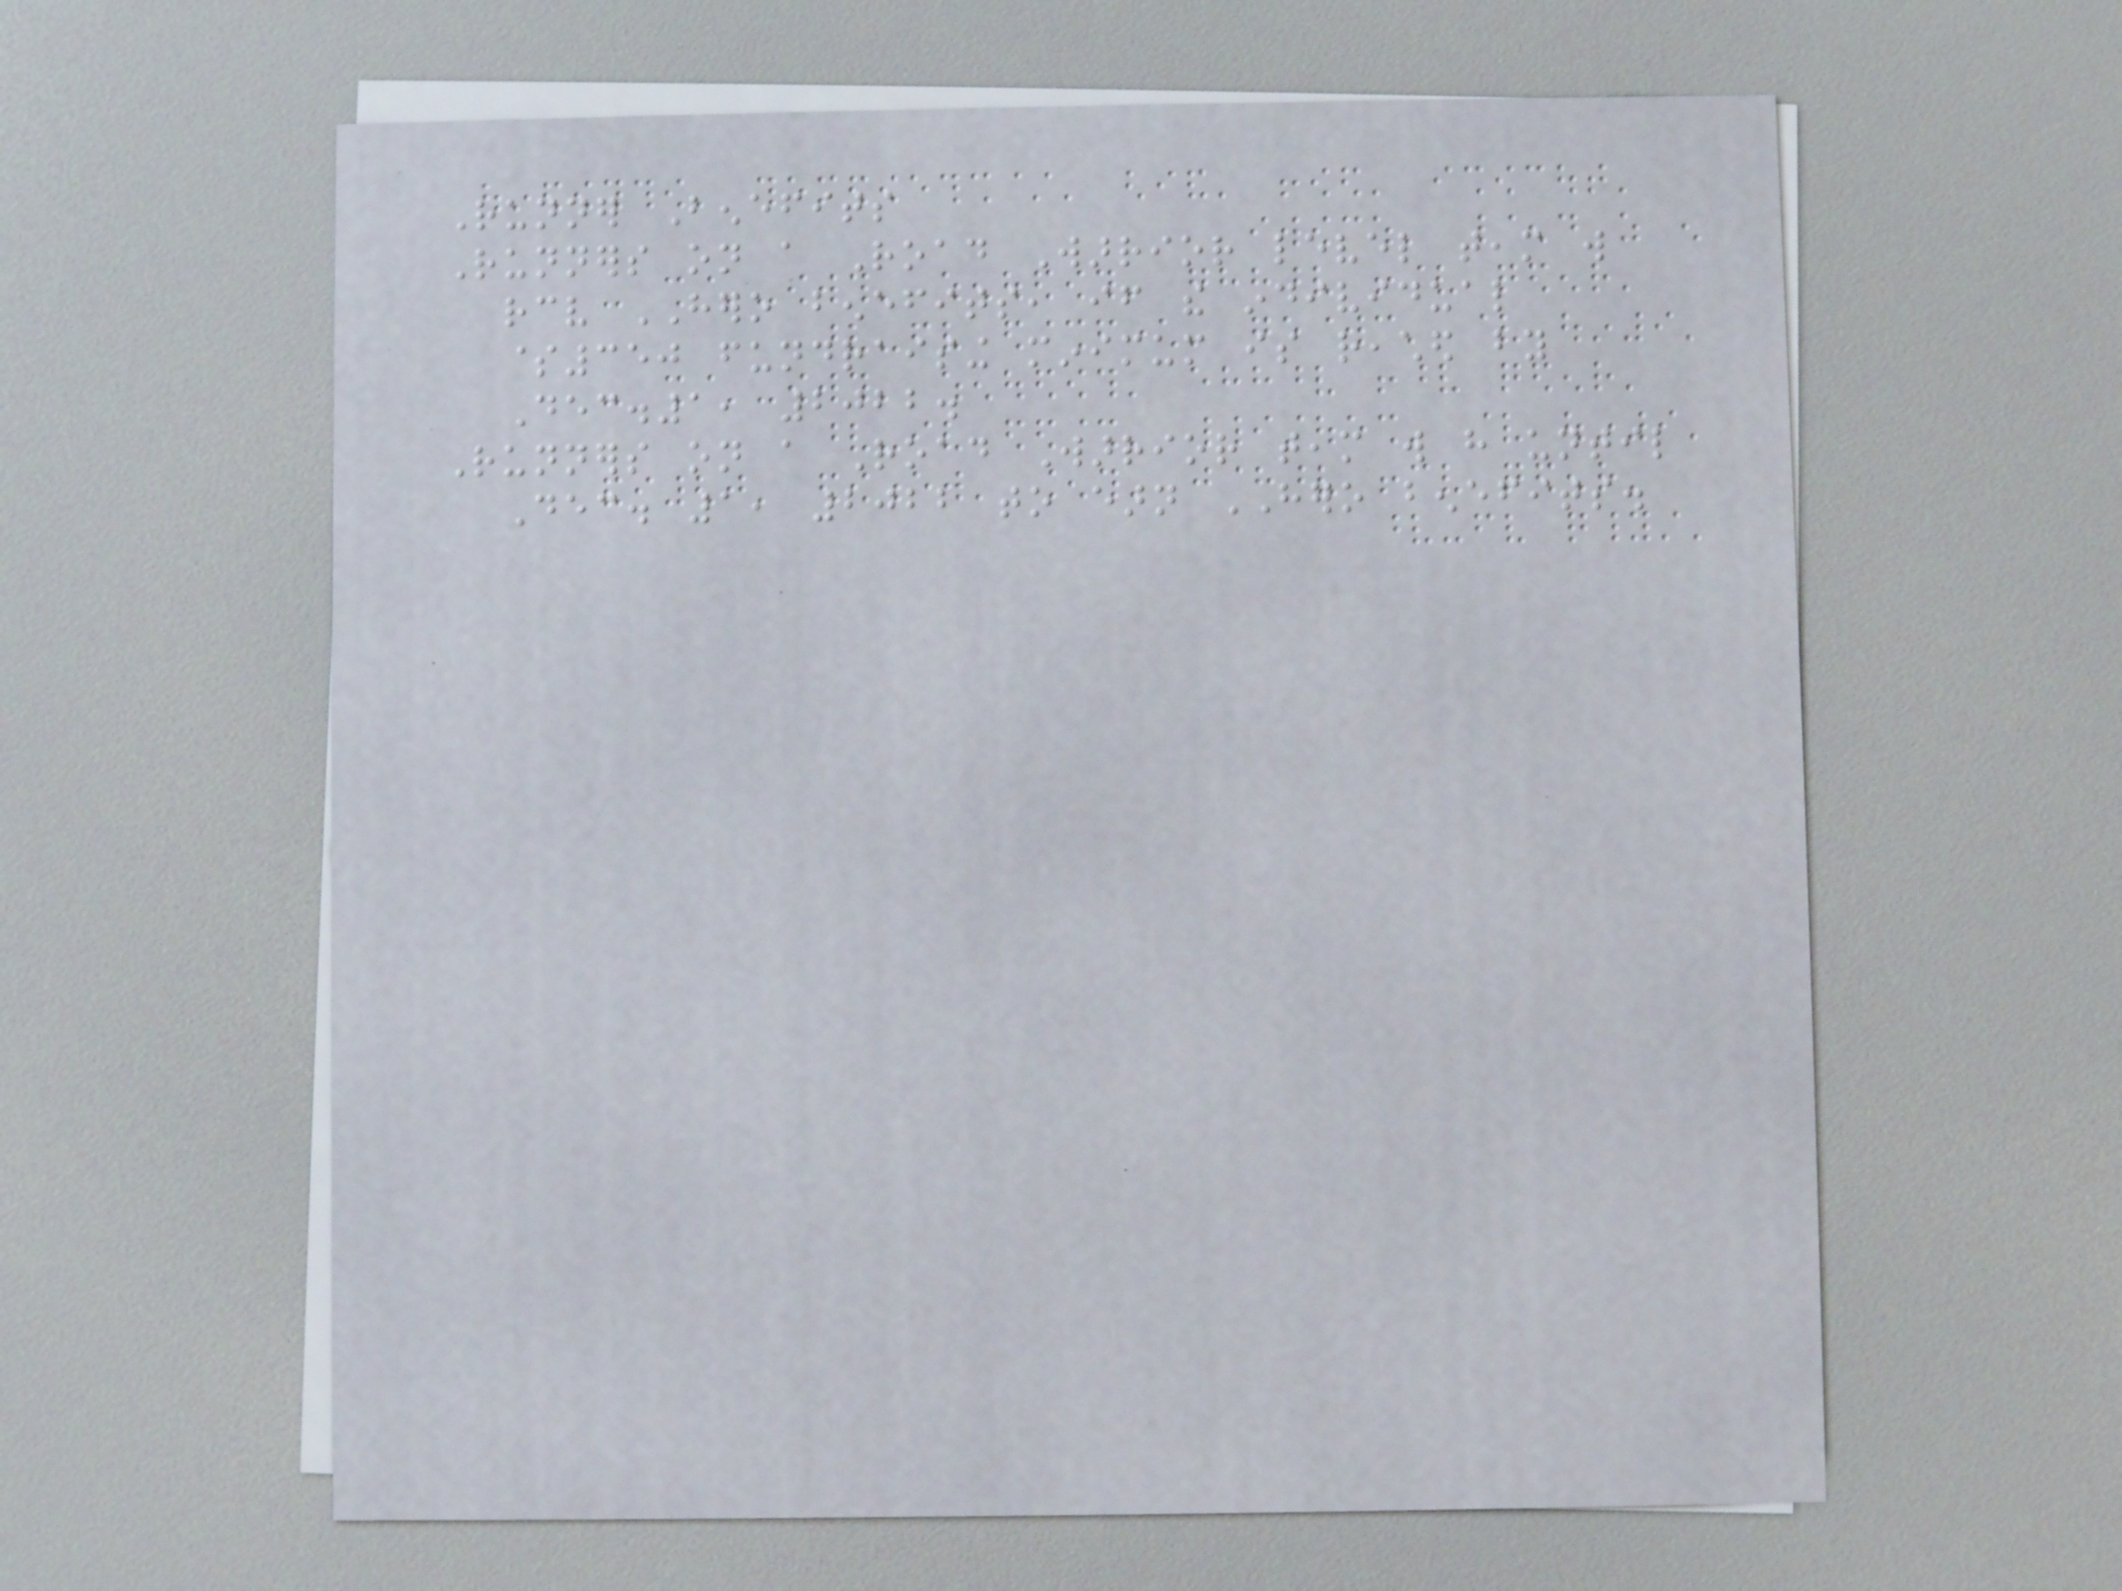Runner Benefits
Runners on a Road Warrior level team will
receive HERO benefits, if the individual
$350 fundraising minimum is reached by
Dec.1, 2022.
Runners on a Road Warrior team will have until
Dec. 1, 2022 to earn HERO benefits.
